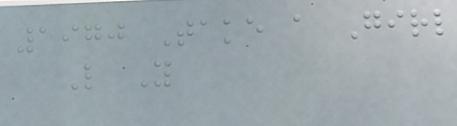1970 Take a Girl
Like You
